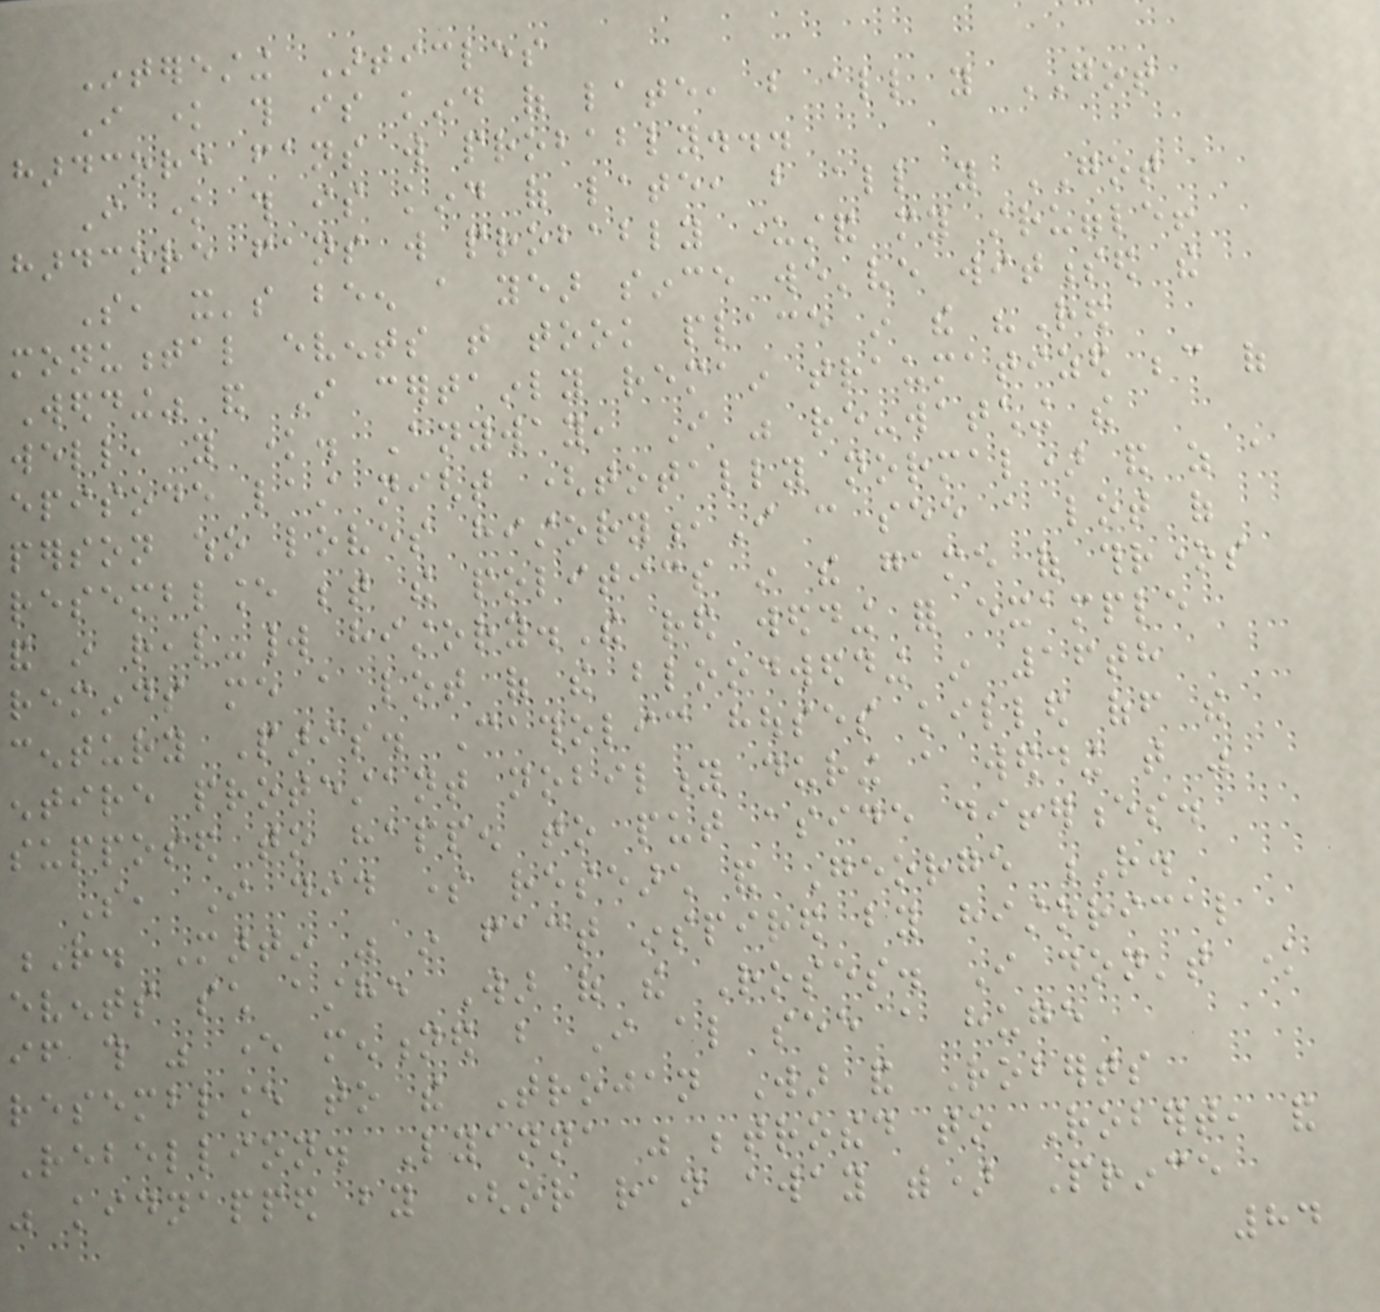Interesting Articles
I know this is kind of late, but all you GOT
hardcore fans will probably...
I know this is kind of late, but all you GOT
hardcore fans will probably understand my struggle!
So, it's been a year since we've witnessed the
monumental events that took place in the "Red
Wedding" and I certainly remain traumatized because of
well, you know. Anyway, I was re-watching the
episode last night (totally normal) and as a
person who loves history,I can see a lot of
resemblance between the politics in the game of thrones
and in real-world history.The red wedding for example
reminds me a lot of the bloodwedding in 16th
century Paris. Catholic houses killed off the
entire protestant nobility during a wedding that was
supposed to happen to put aside differences.
So, I did some research and George R.
R. Martin was in fact inspired by historical
events such asthe War of the Roses. I don't know
if this was ever mentioned but I also see a huge
resemblance to the Trojan War and Roberts
Rebellion. Lyanna was betrothed to Robert, and
was kidnapped by (or ran away with) Prince
84
